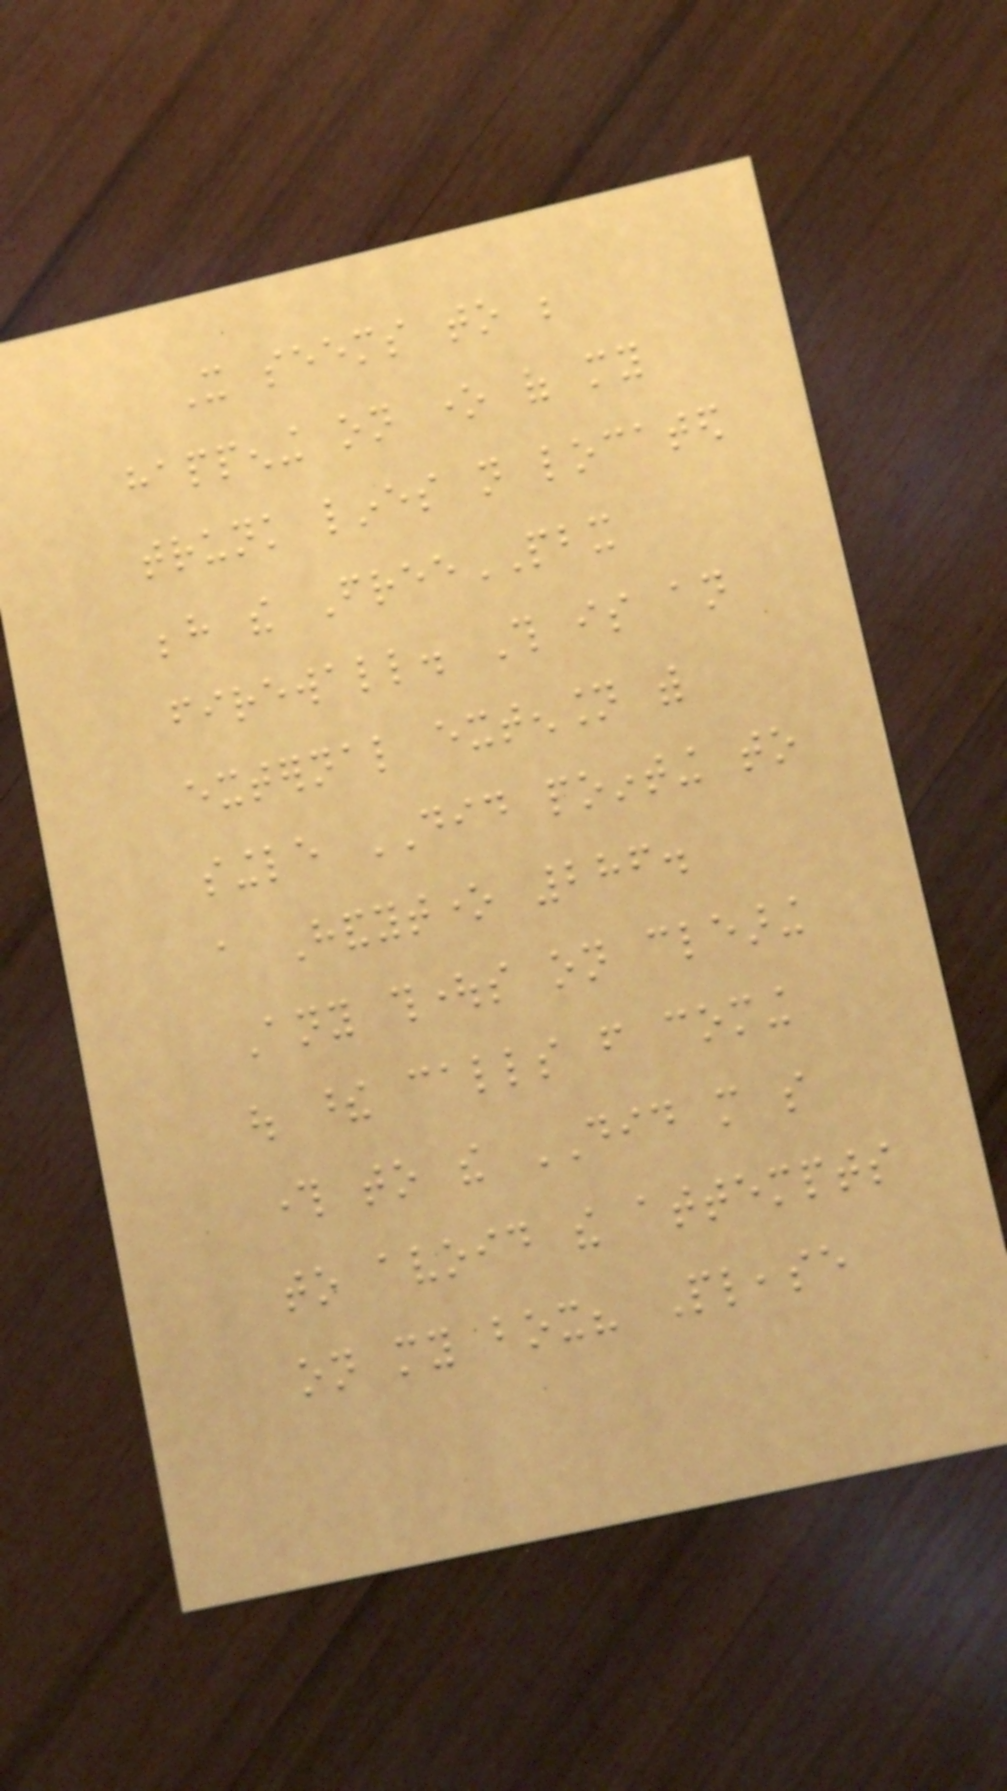It seems to be
happening on one of my
trunk lines not located
behind the FreePBX
firewall. This is an
external extension with
single DID pointing to
a Handytone 286.
Any thoughts on clearing
out these calls from coming
through to the DID more so
to avoid the attempts
on my box? Please
